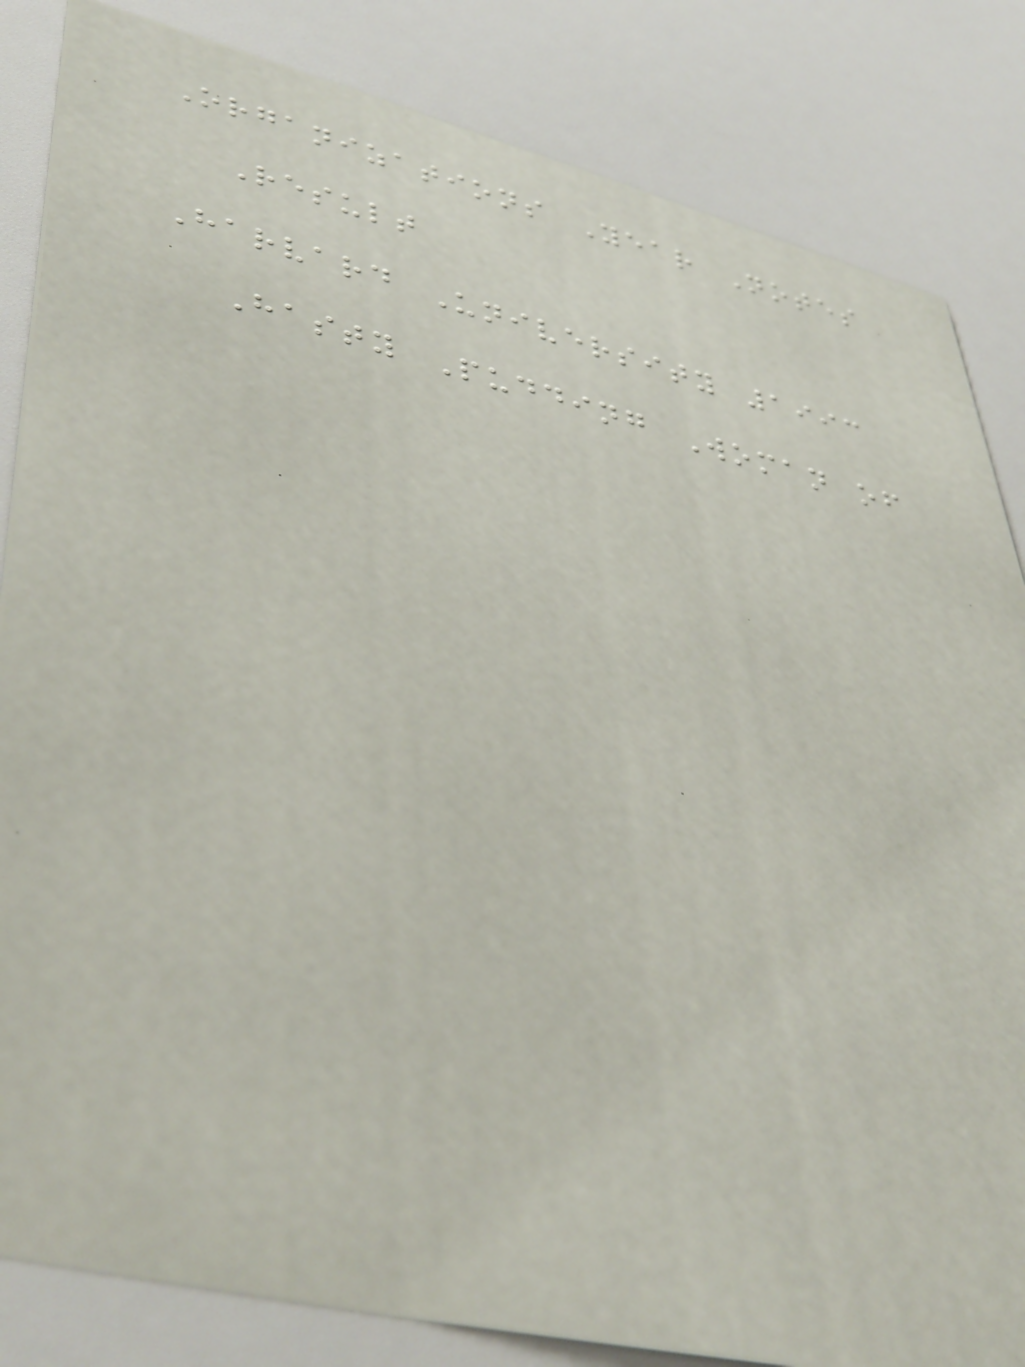Organizations Year Notes
Result
Harvard University 1993
Hasty Pudding Woman of
